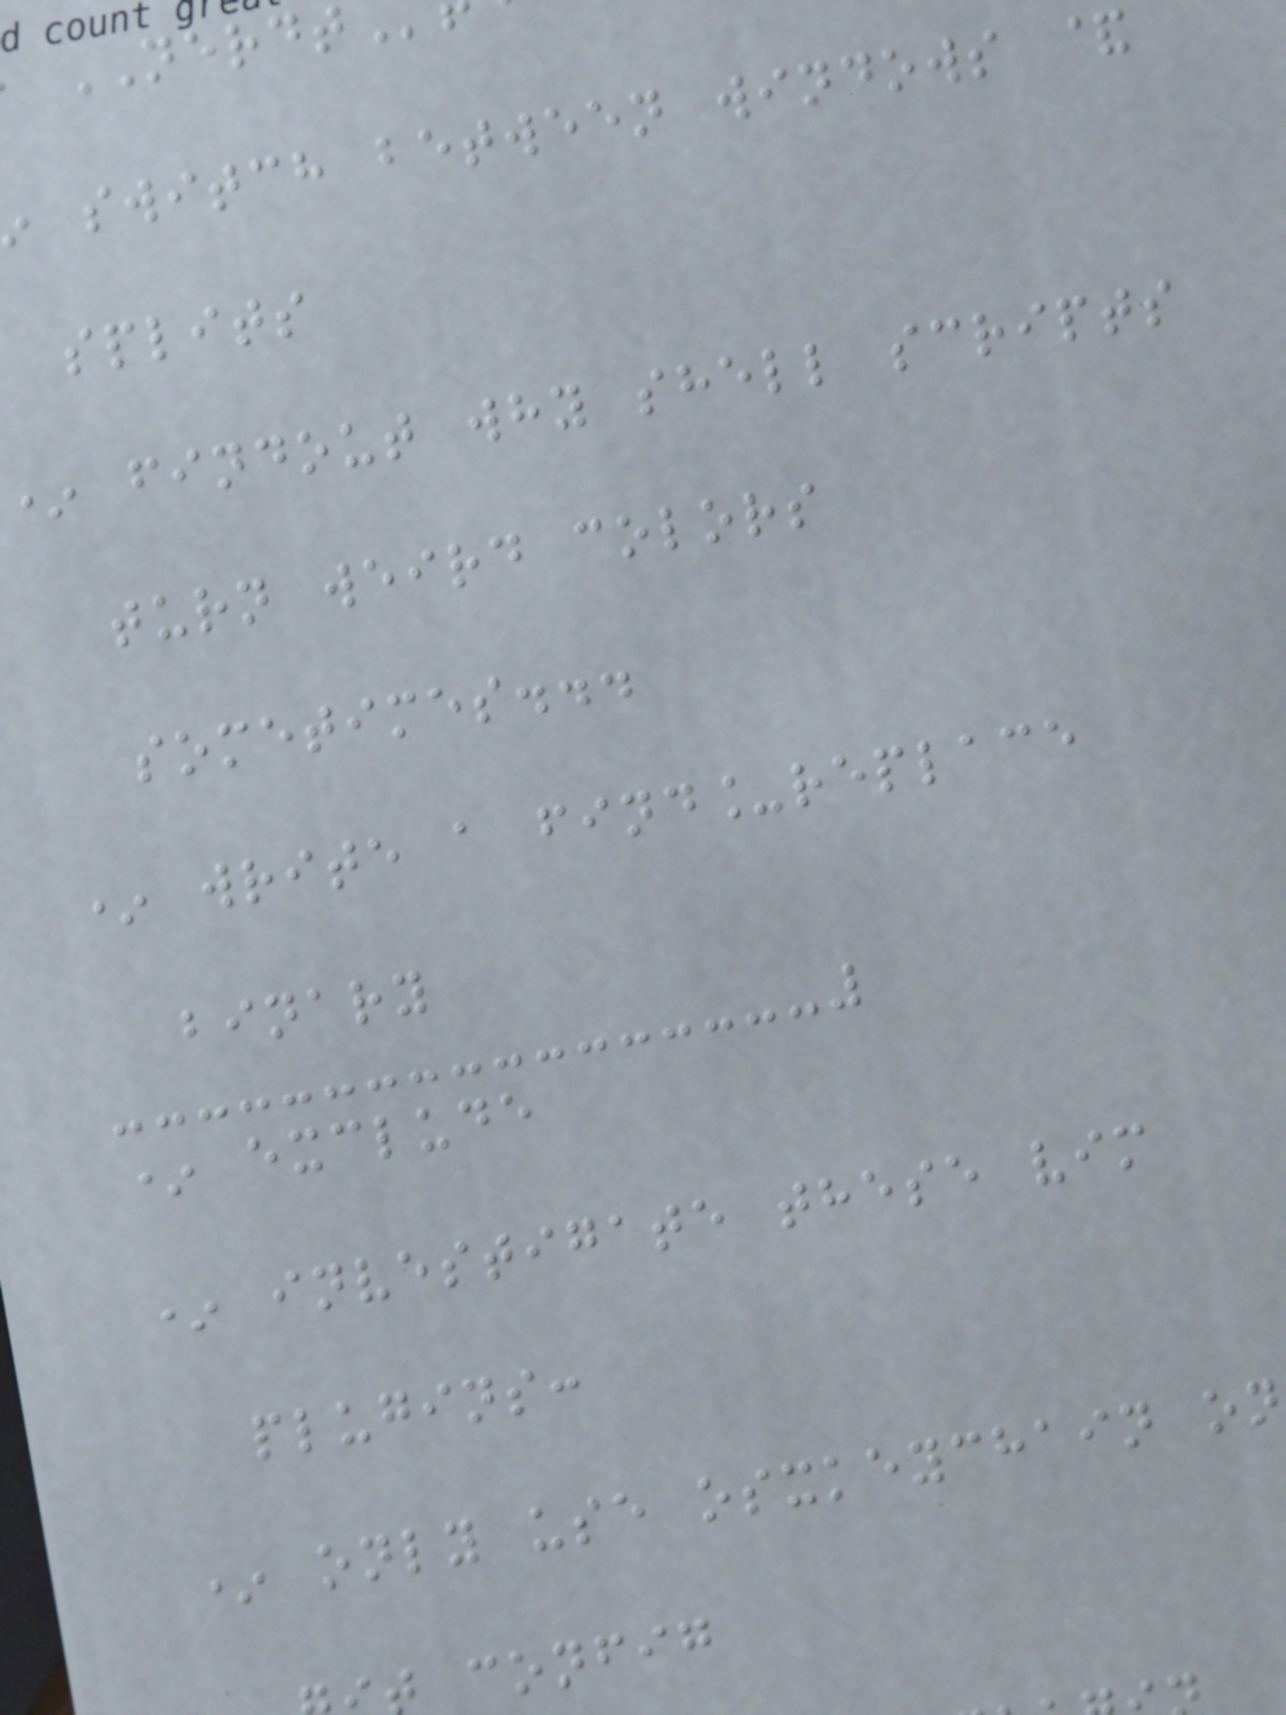switch between windows &
splits
* findout why shell scripts
turn weird colors
sometimes...
* write a find_replace
binary
* exclude
* investigate these vim
plugins:
* only use osxkeychain on
config
